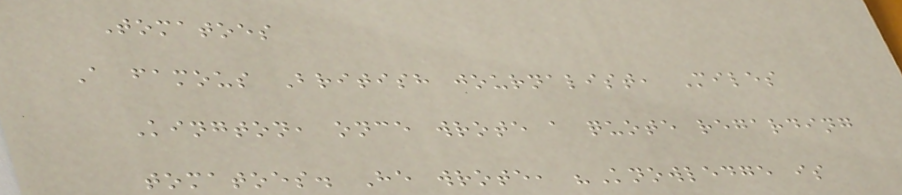Tomatoes
A famous British journalist, Miles
Kington, once wrote a quote regarding
tomatoes. He wrote, "Knowledge is
